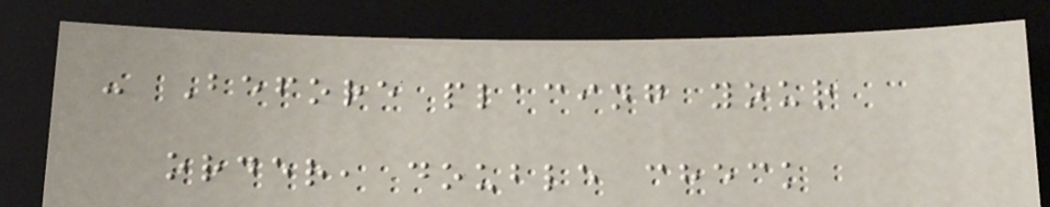- Before placing your
order, double check
